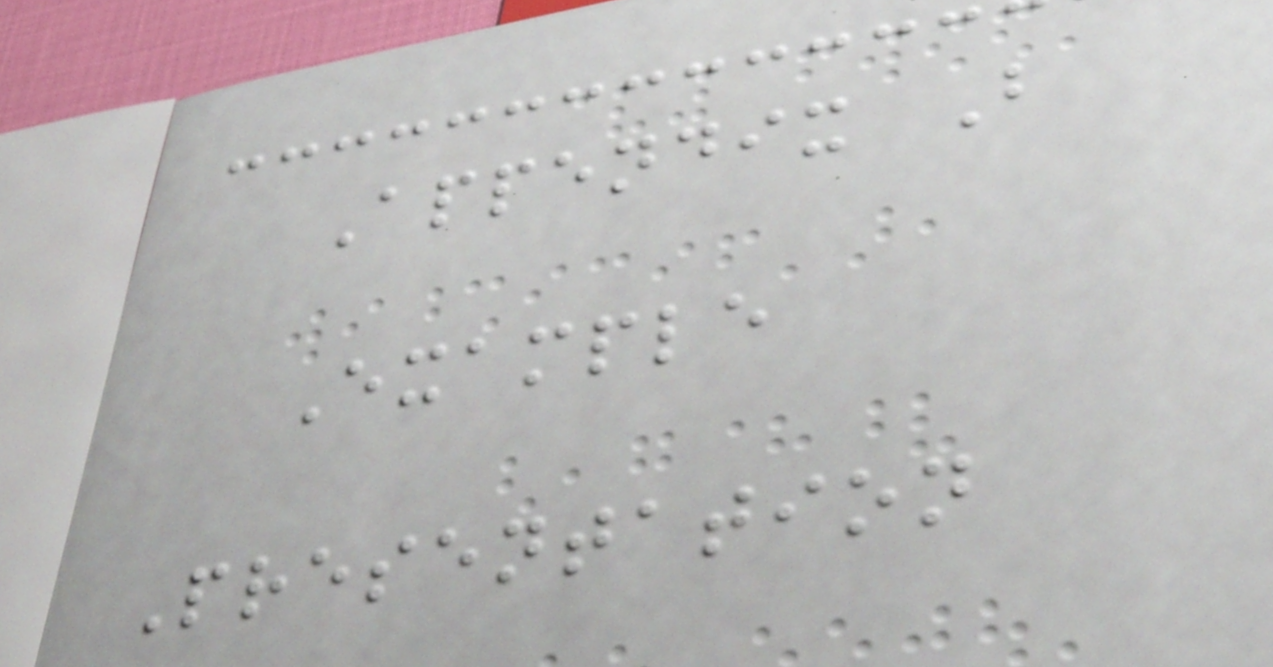Appendix B
Example
Presentation
